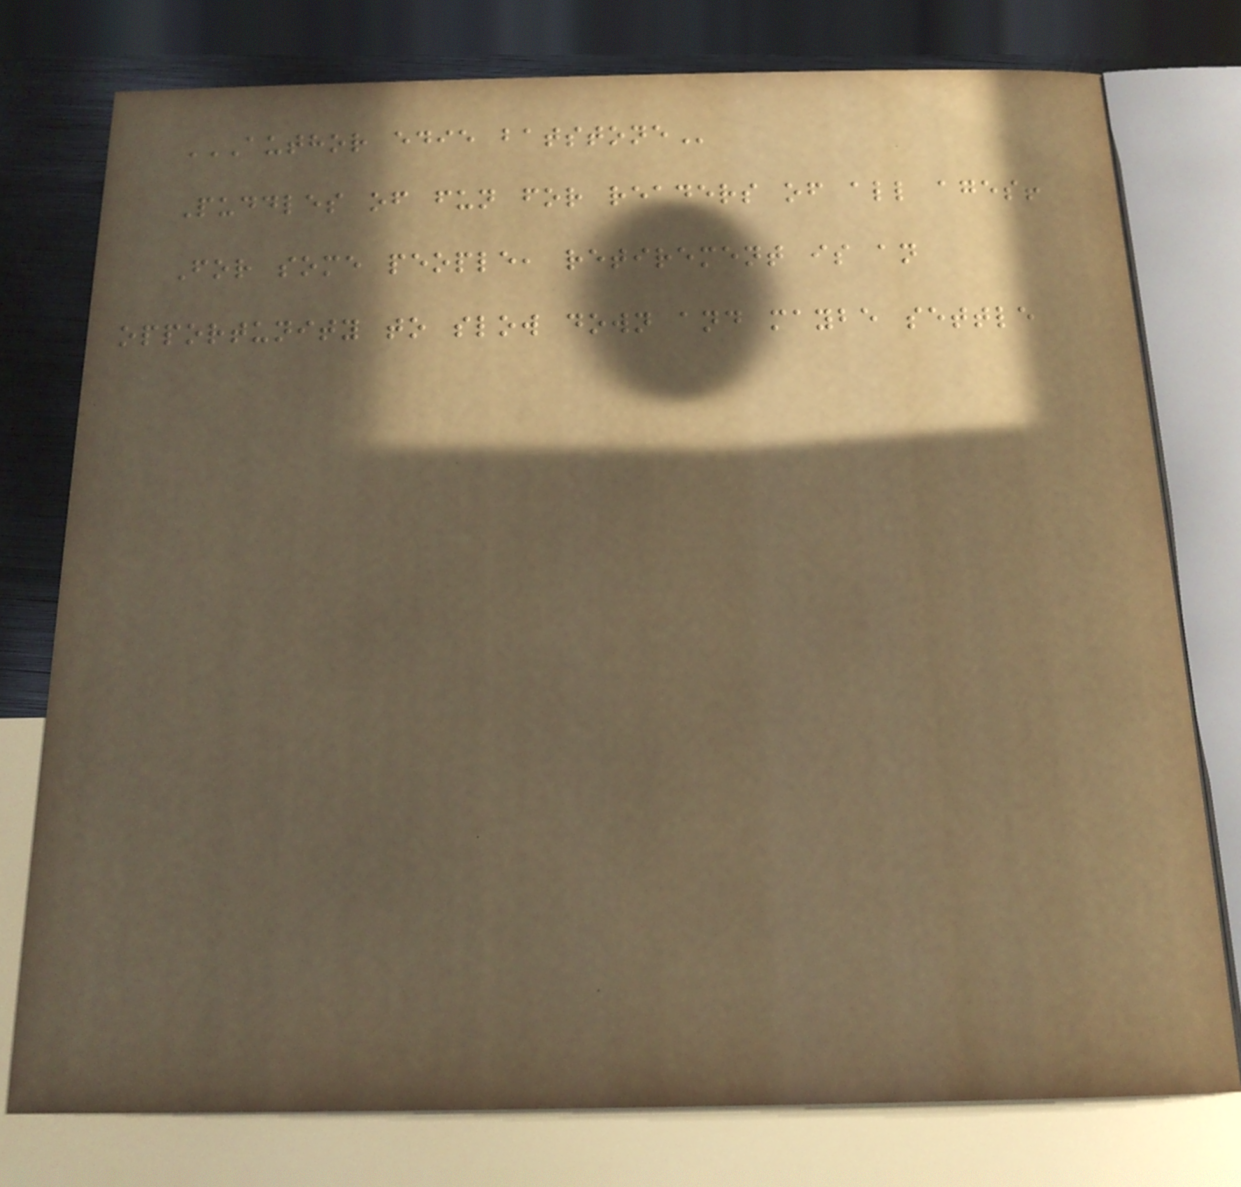AUTHOR EDIE BATSTONE
Puddles of fun for readers of all ages!
For some people, retirement is an
opportunity to slow down and maybe settle
